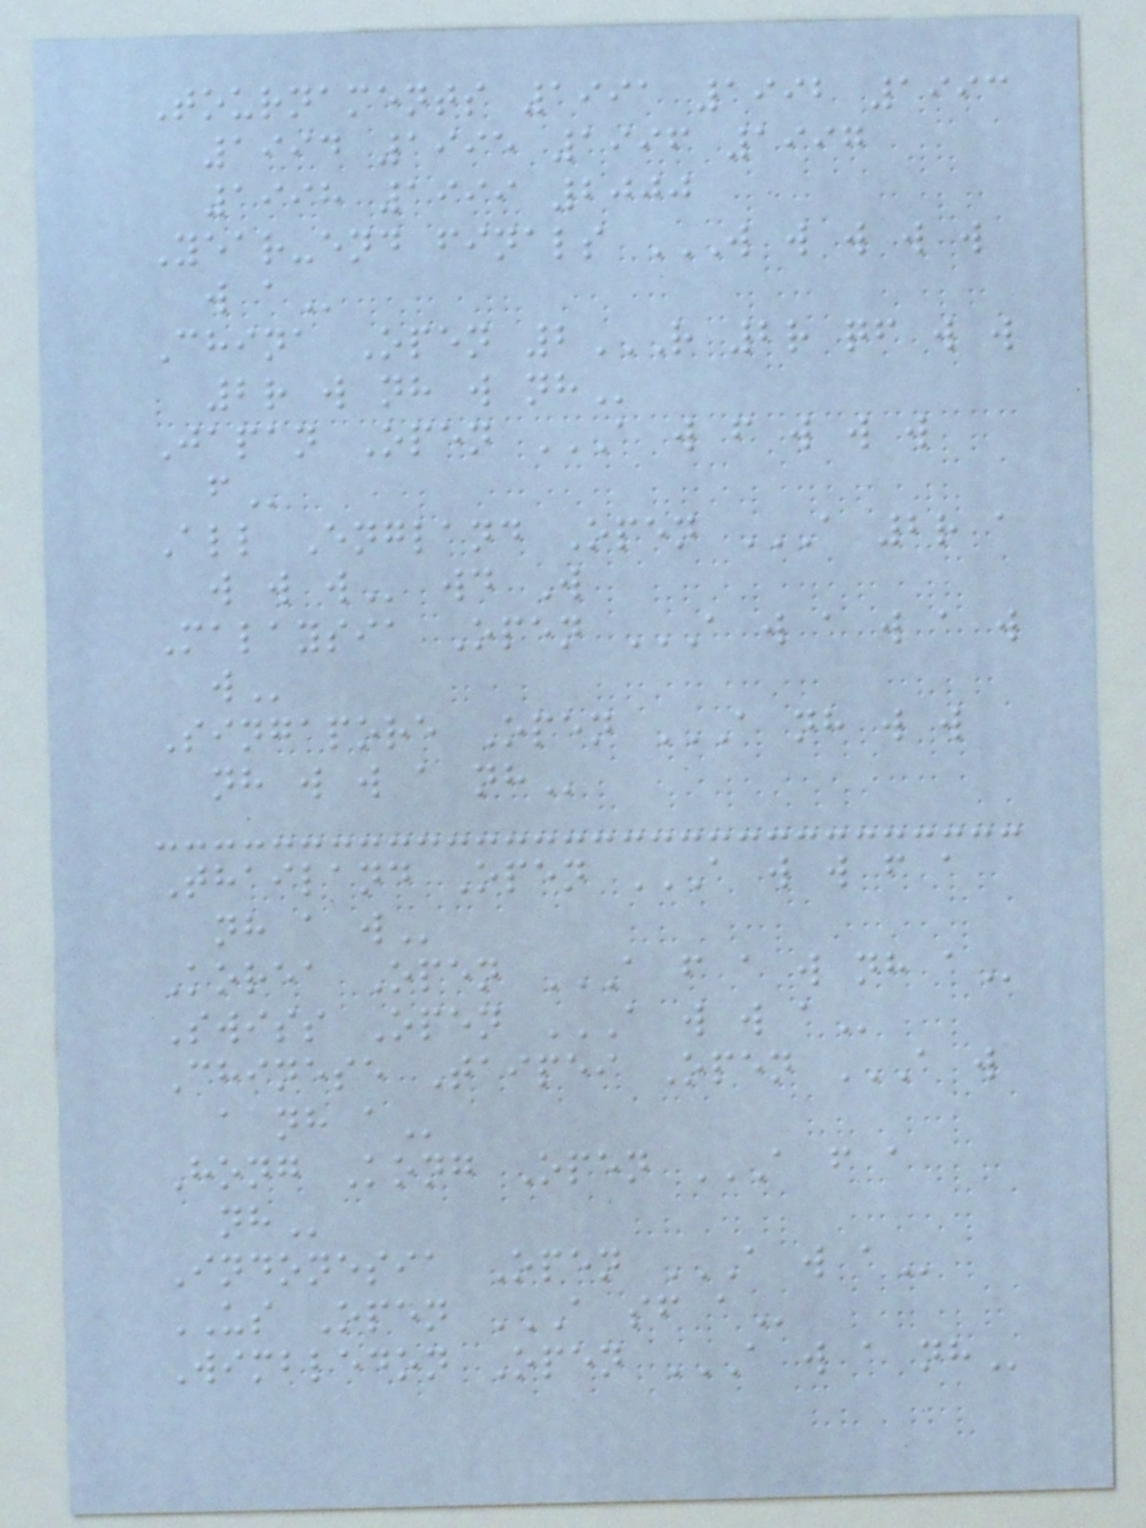Tournaments 1991 1992 1993
1994 1995 1996 1997
1998 1999 2000
Year-end finals W W W W W
W A
China Open 2R 2R QF W W
2R W NH W NH
Japan Open A W F W W W
F
All England Open A 2R A
W W W wd W
Malaysia Open A W A W A W
W
Singapore Open A NH W W
NH W W A NH
Thailand Open A W W F A
NH A W
Korea Open A F A W NH A
Swiss Open A W W A
Chinese Taipei Open A W
A NH A
Hong Kong Open A F A
NH
Indonesia Open A W A
US Open A SF A
Wimbledon Open A W A NH
